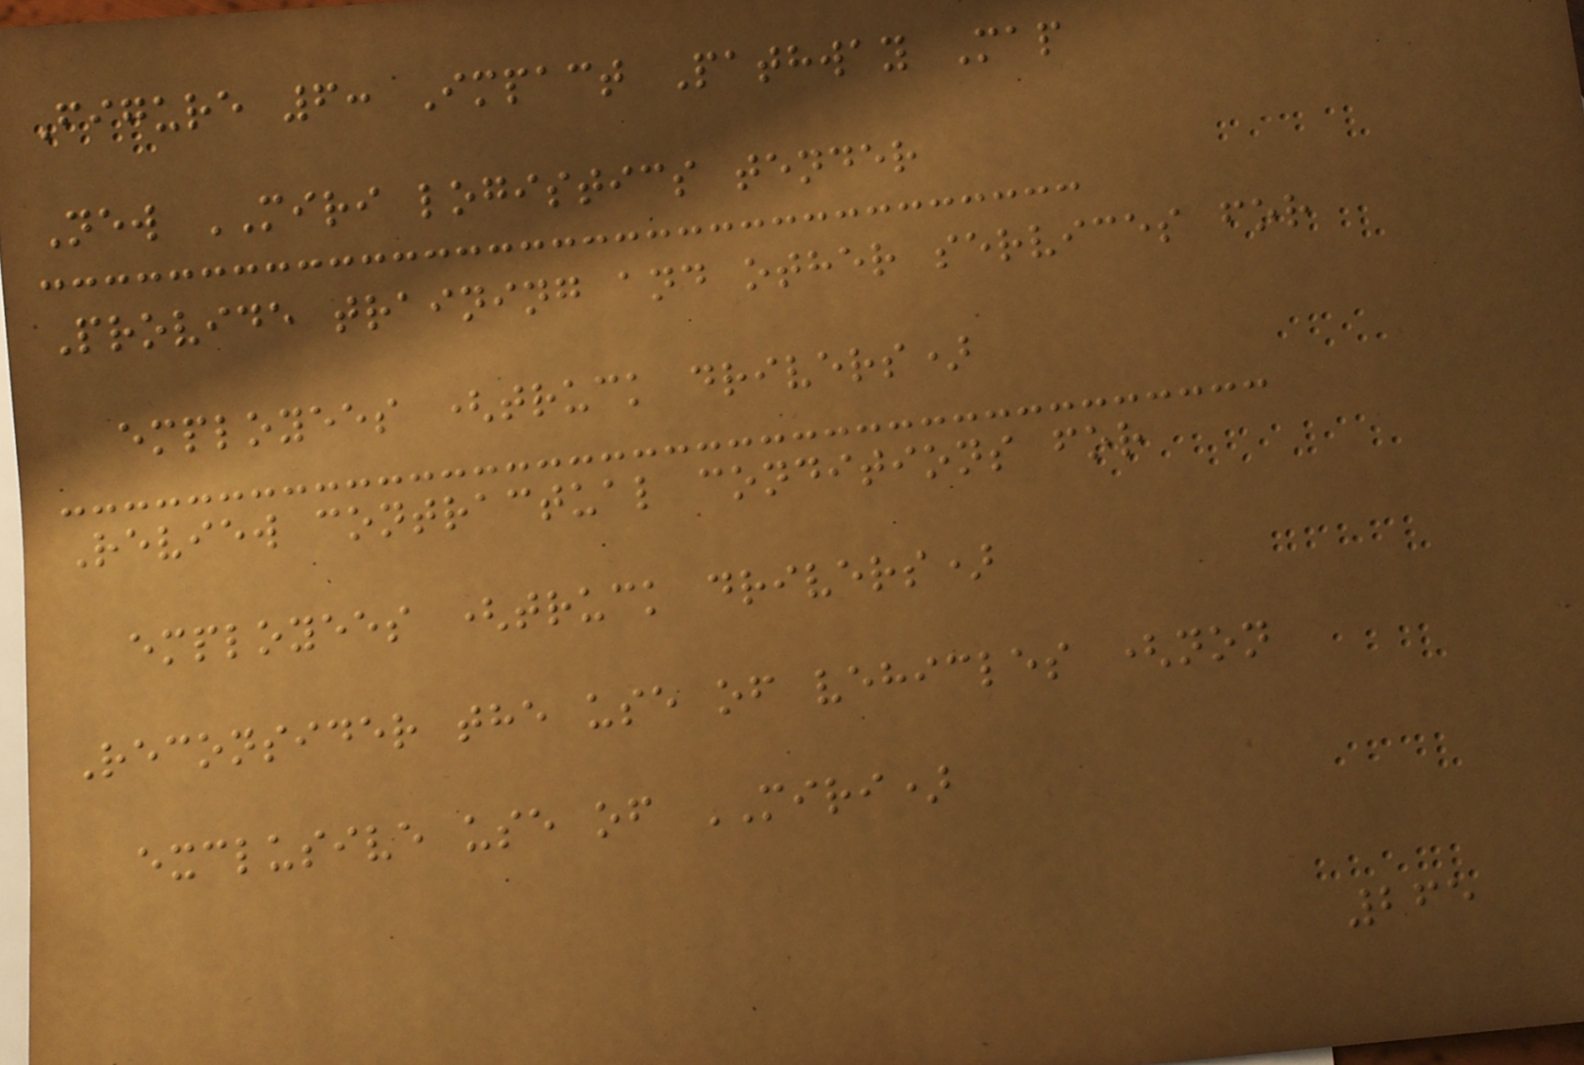Figure 6: Impact Pathway Map
New MIRI logistics tender
Provide training and other services for
employees (truck drivers)
Review contractual conditions for
employees (truck drivers)
Reconsider the use of vehicles (non
exclusive use of MIRI)
265
